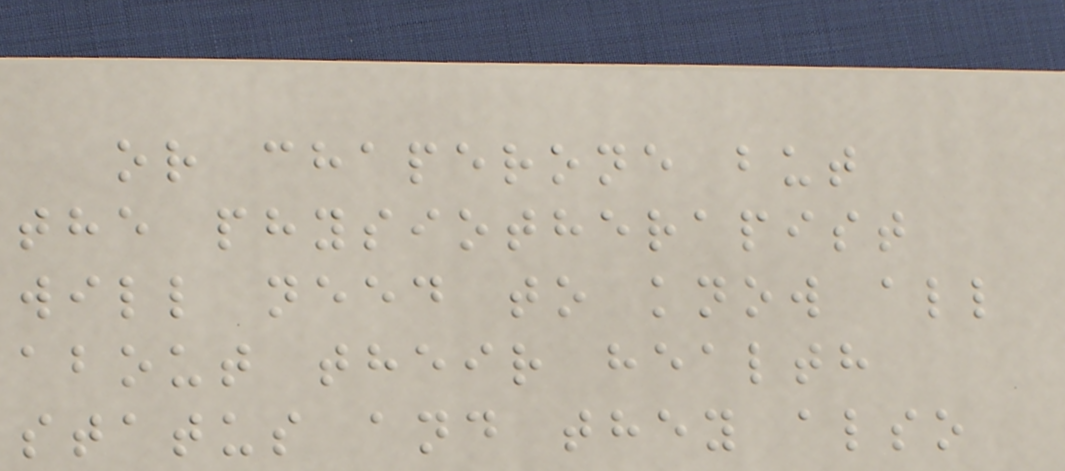or chaperone but
the physiotherapist
will need to know all
about their health
status and they also
